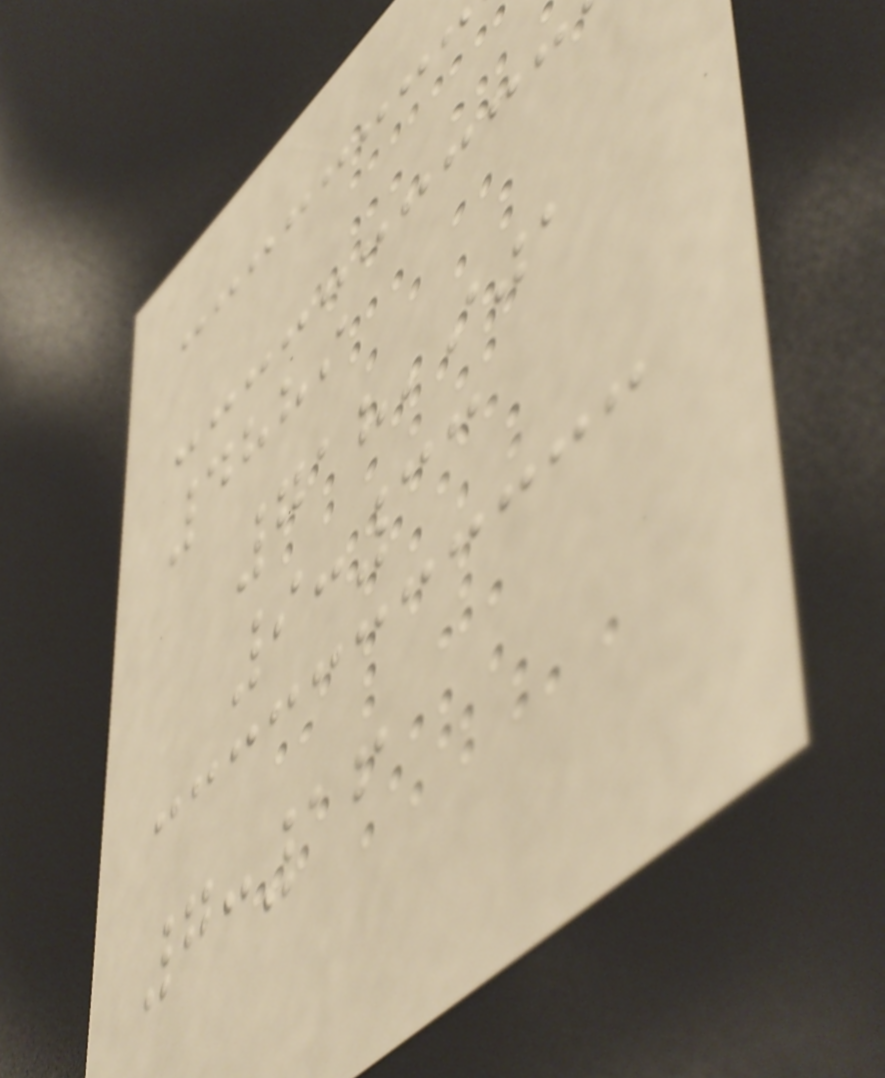4889
718,901
9:33
7:16
